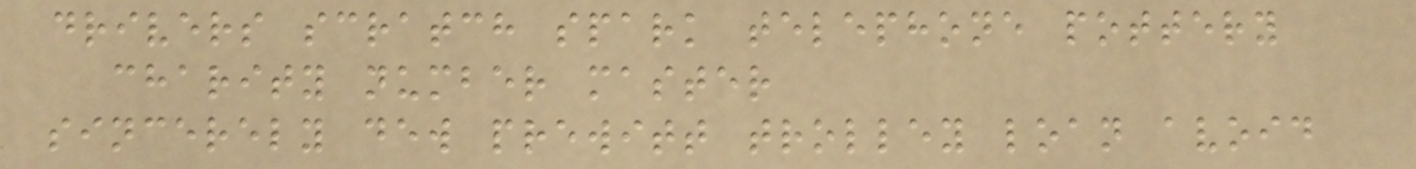drivers scratch spark telephone pottery
charity number master
sincerely dew prewitt trolley loan avoid
